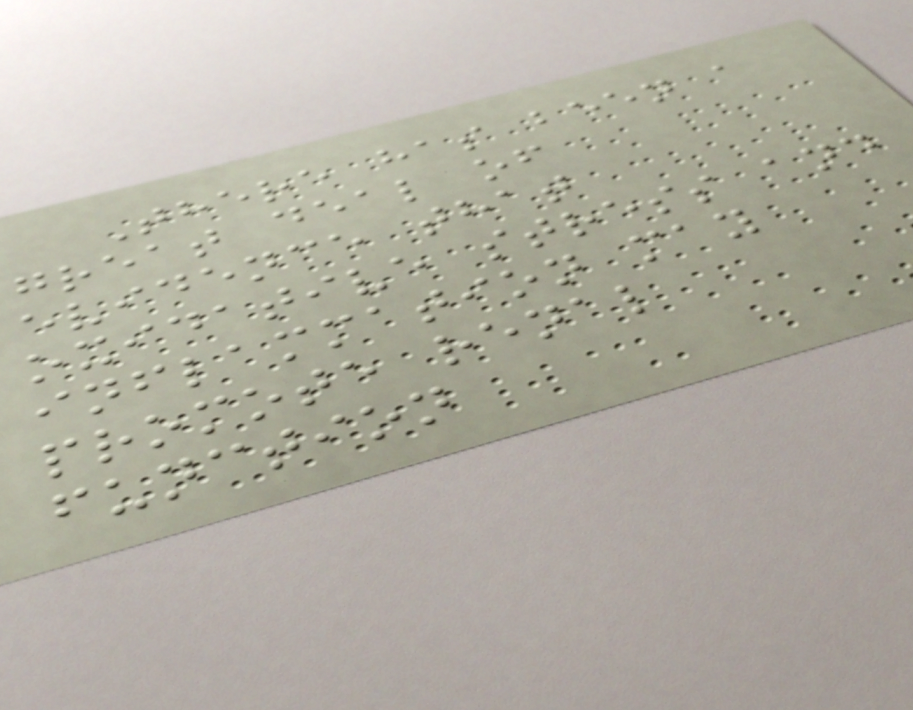There has been a
great deal of
evidence that
oxidative stress and
inflammation may
promote renal
function
